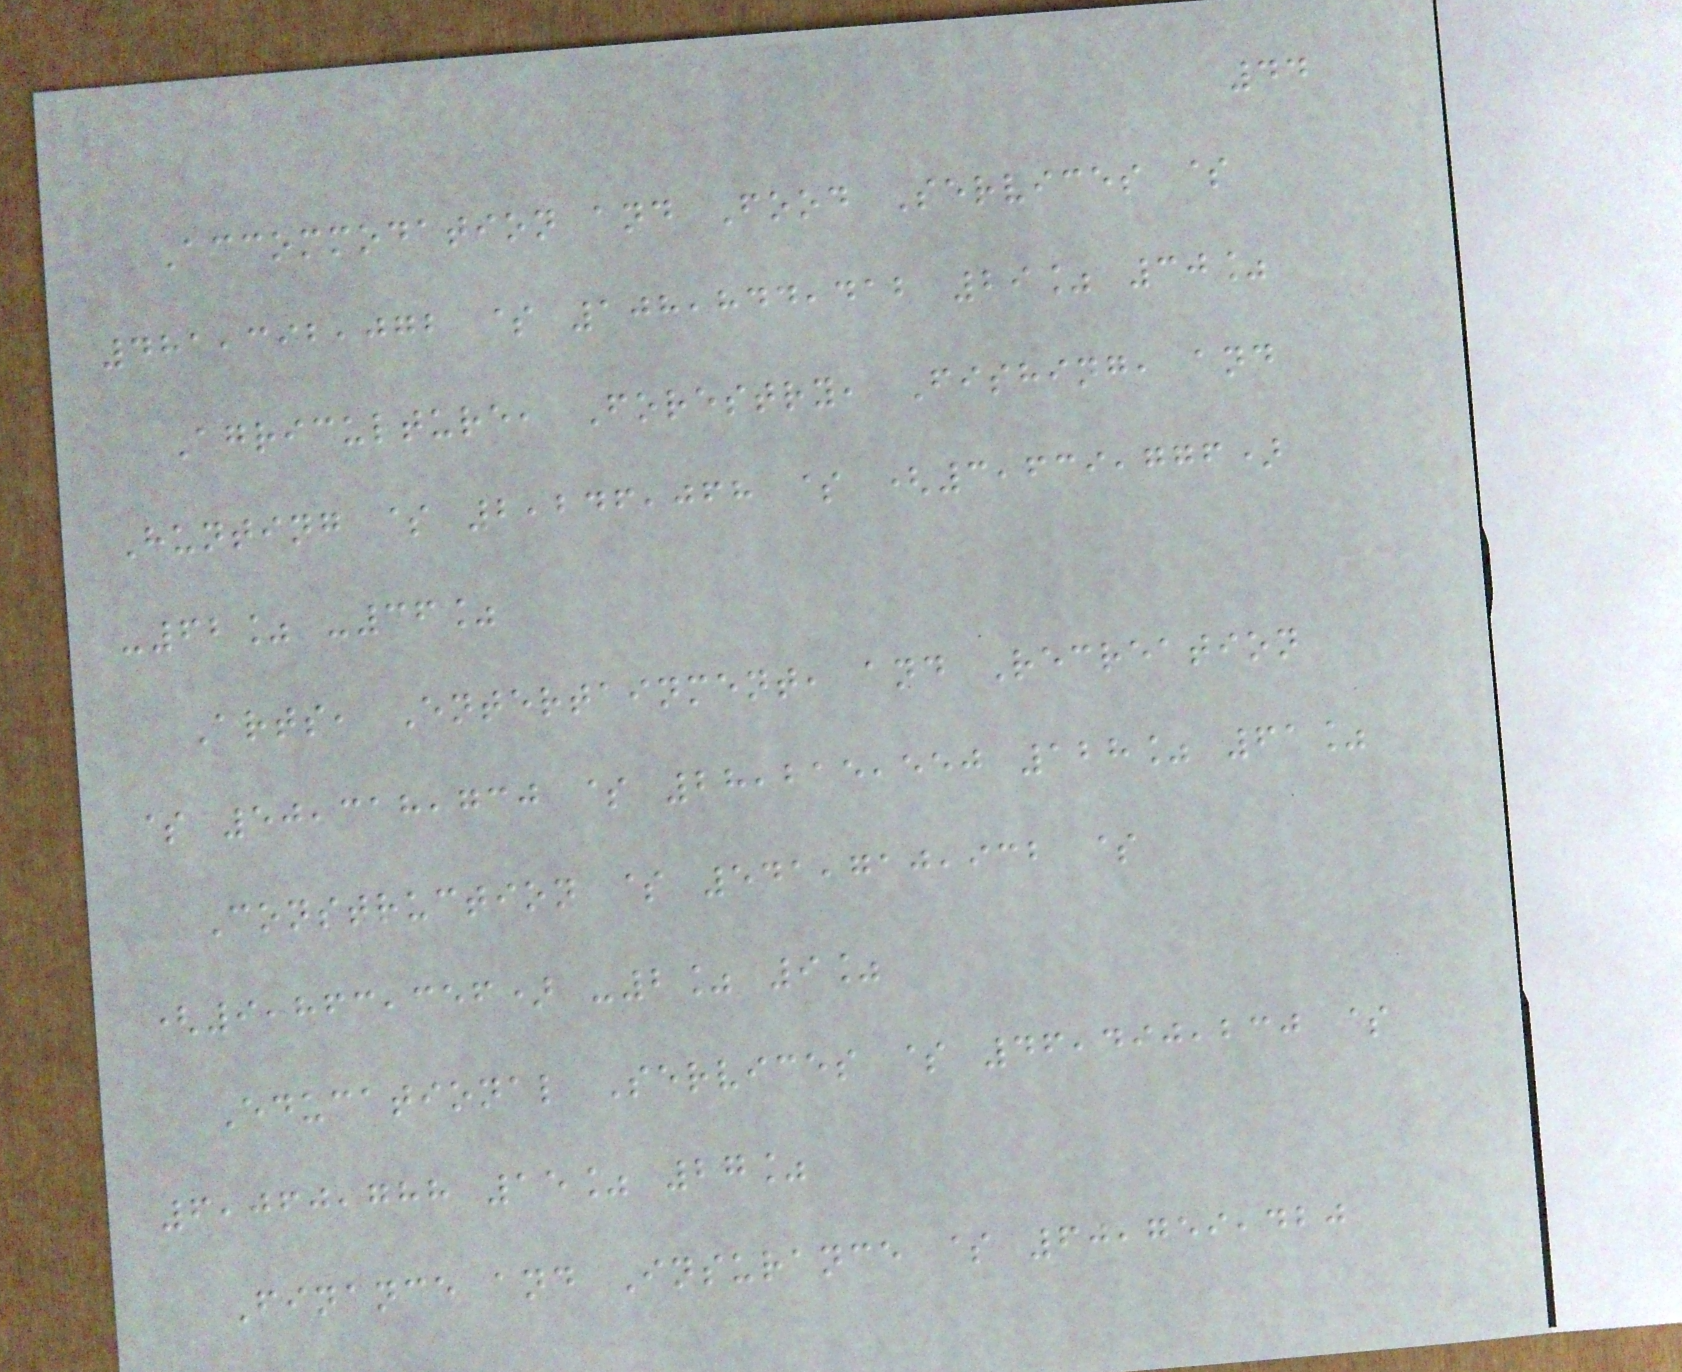44
Accommodation and Food Services $
481,392,072 $ 108,844,412 29% 30%
Agriculture, Forestry, Fishing, and
Hunting $ 2,246,068 $ (3,639,776)
-62% -36%
Arts, Entertainment, and Recreation
$ 50,318,730 $ 28,215,550 128% 61%
Construction $ 541,710,932 $
(9,863,356) -2% 9%
Educational Services $ 46,490,230 $
6,060,788 15% 27%
Finance and Insurance $ 60,759,420
